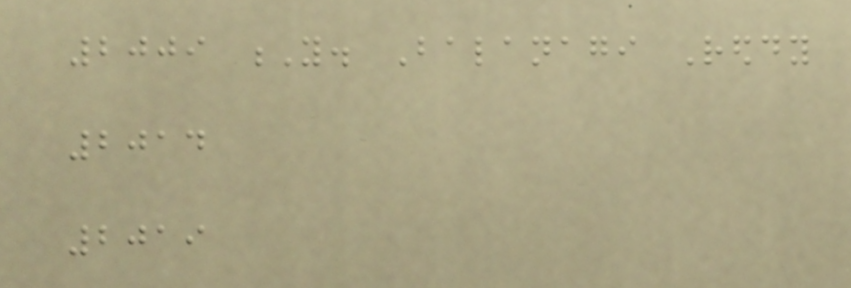2009 Y. Balanagi Reddy
2014
2019
